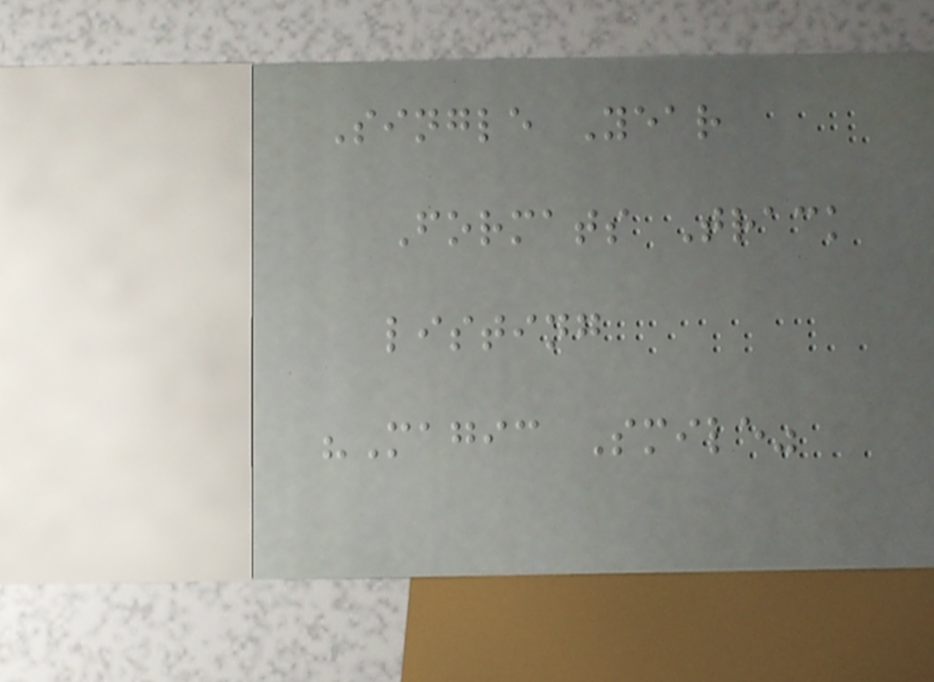Single Year
Formats Track
listing
"Magic Smile"
